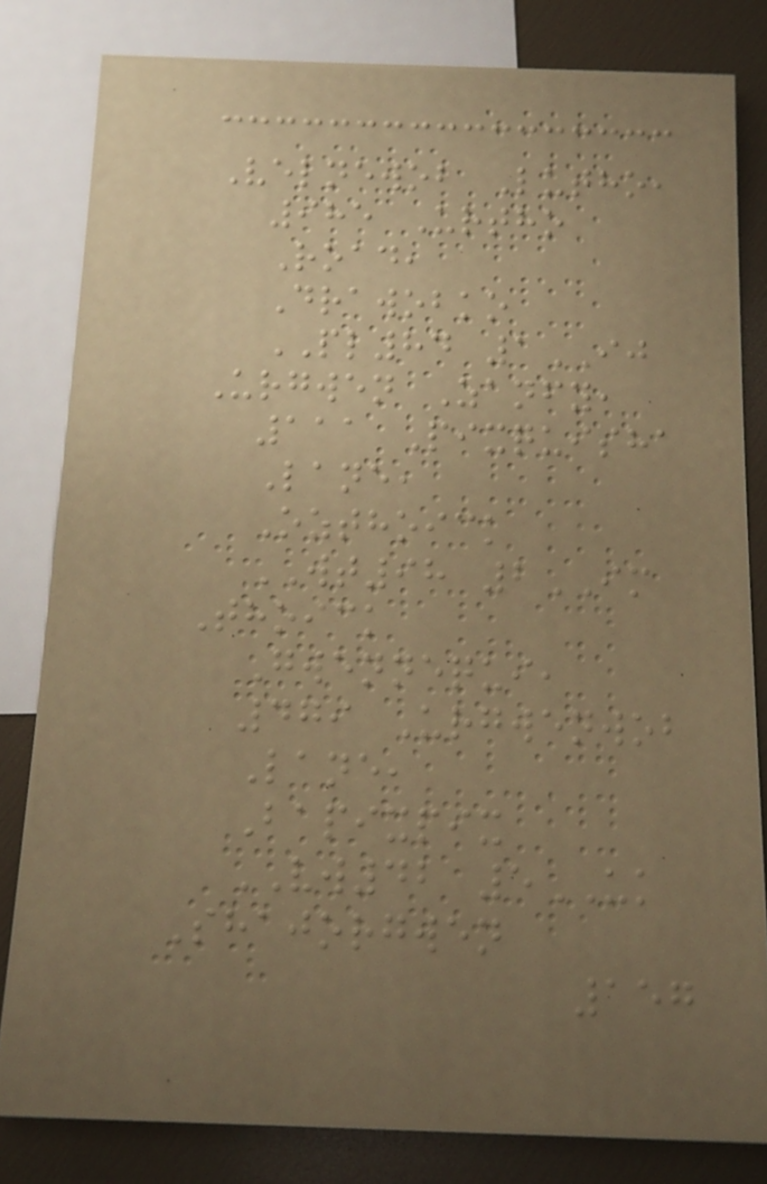Velnewob Lutho,
985 Urtho
Road,
Drawobko
PL84 1IJ
Urgwen Zanfy,
111 Pixquisha
Lane,
Ozthoick
WT98 2IM
Thoick
Gwennequi,
479 Urgwenwob
Lane,
Bapixpix
VW42 5UK
Shajorgwen
157
